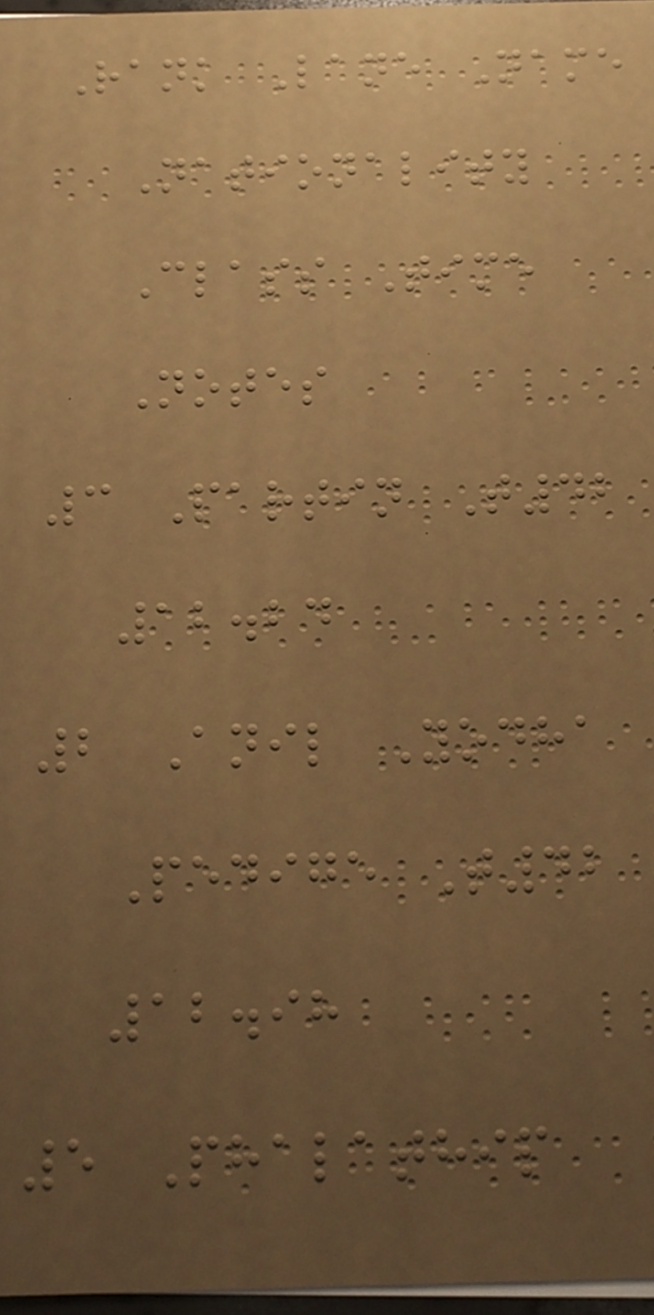Rank Lane Name
Nationality
Class Time
Notes
3 Partin T42
12.24
2 Anil Yodha
Pedige T42
12.98
5 Phalathip
